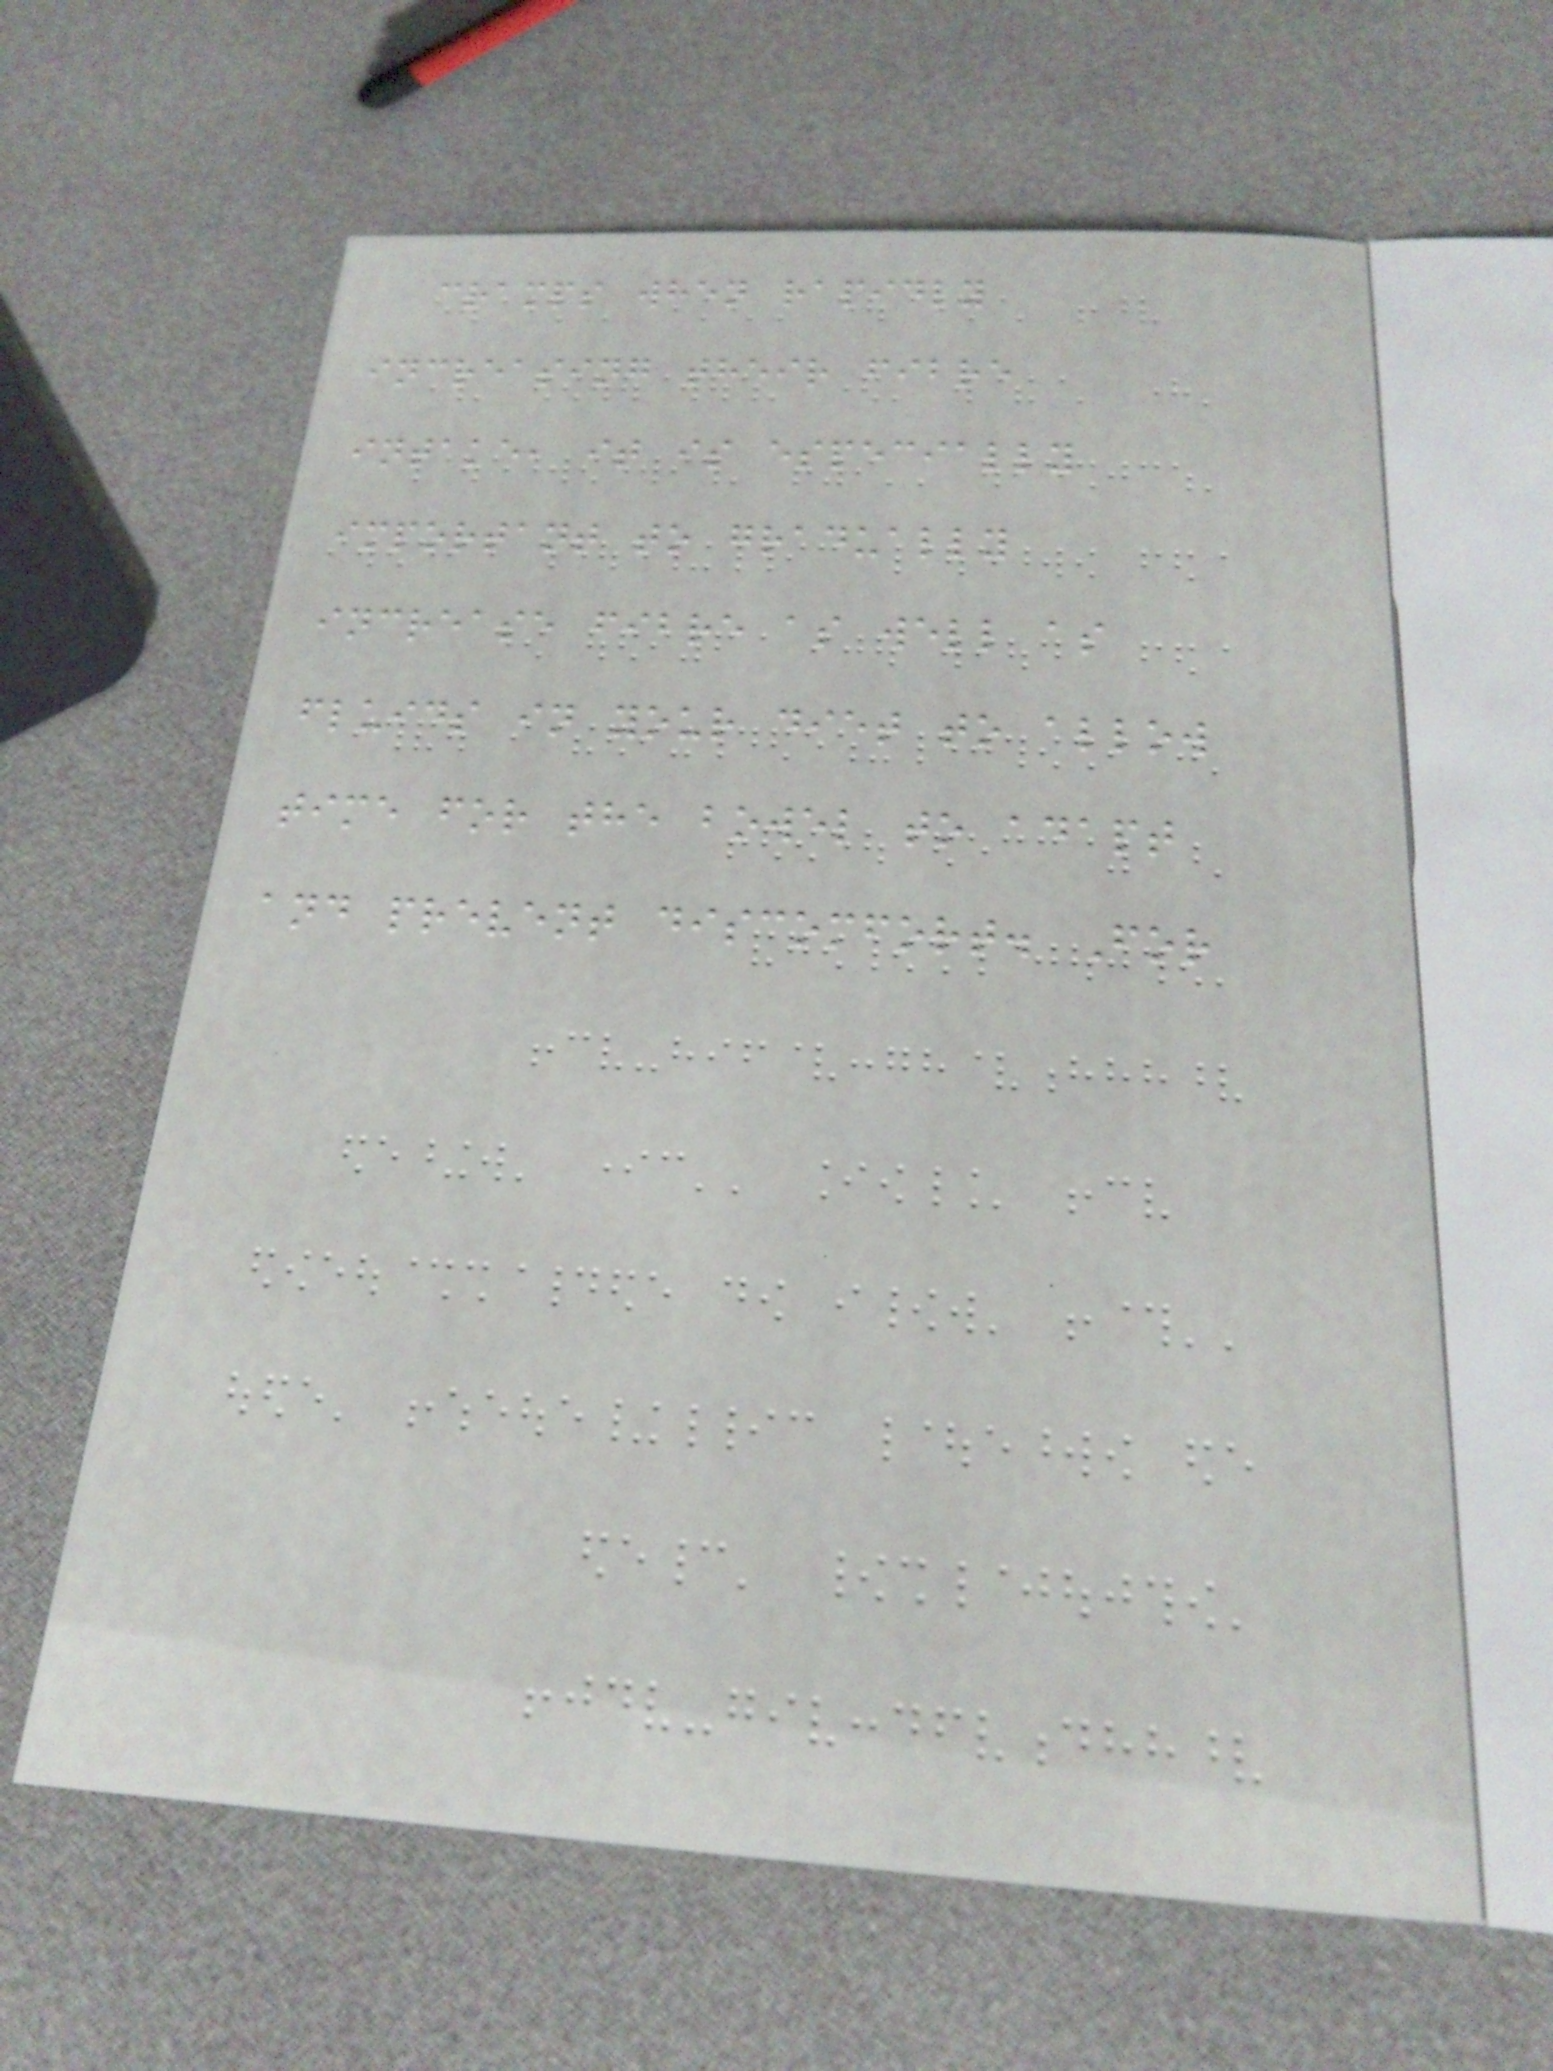cramps when rapidly
increasing their fibre
intake, it is especially
important to gradually
increase fibre as well as
fluids in your diet to allow
time for the bowel to adapt
and prevent discomfort. For
